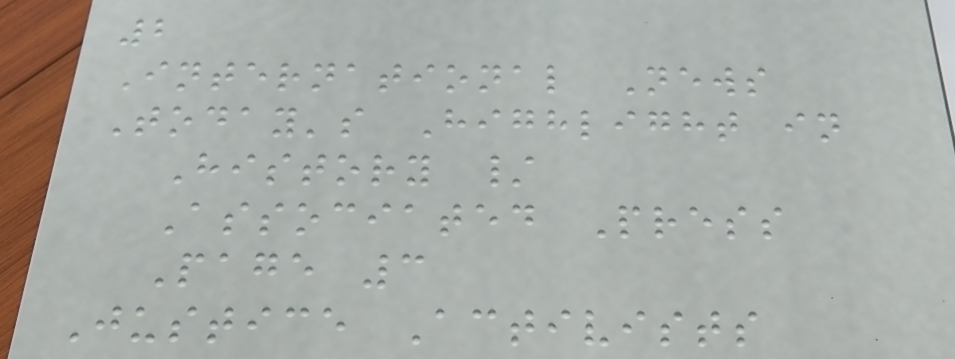2
International News
Today's Highlight in
History /
Associated Press
Page 3
Justice Activists
